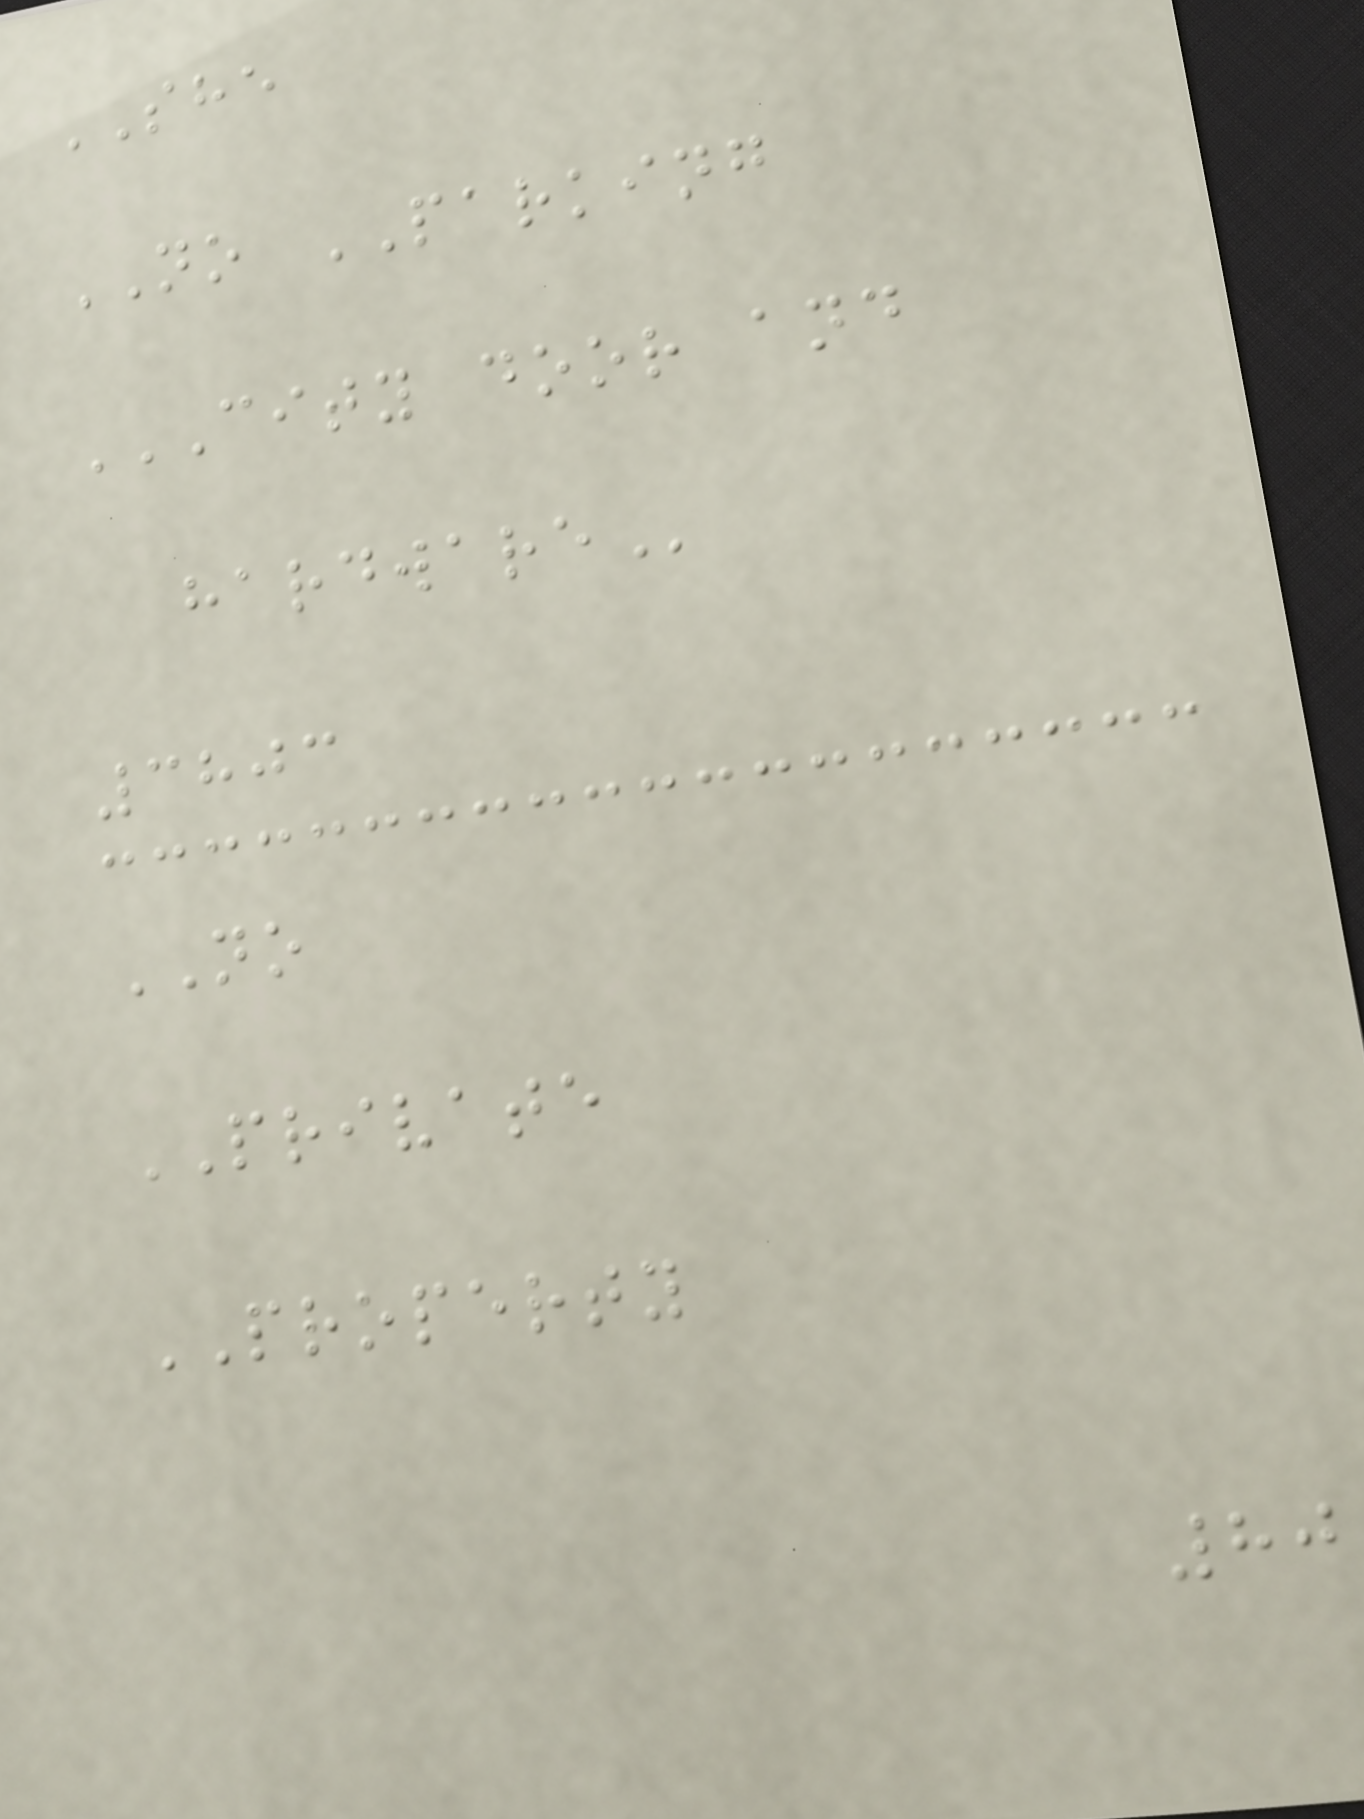SHE
NO PARKING
CITY DOOR AND
HARDWARE
3803
NO
PRIVATE
PROPERTY
80
